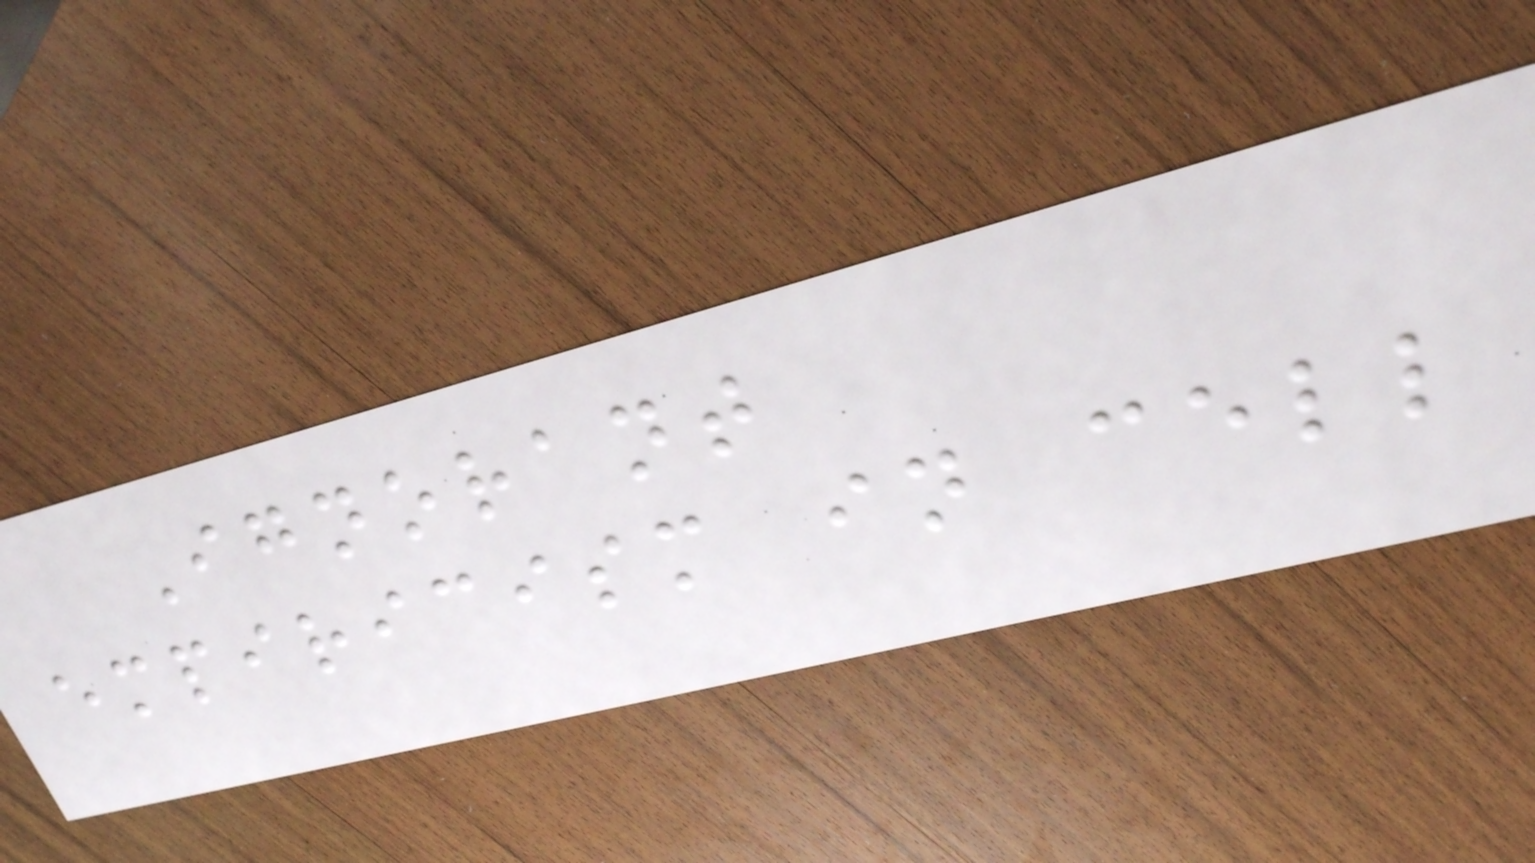Ignorant
empiricism in cell
